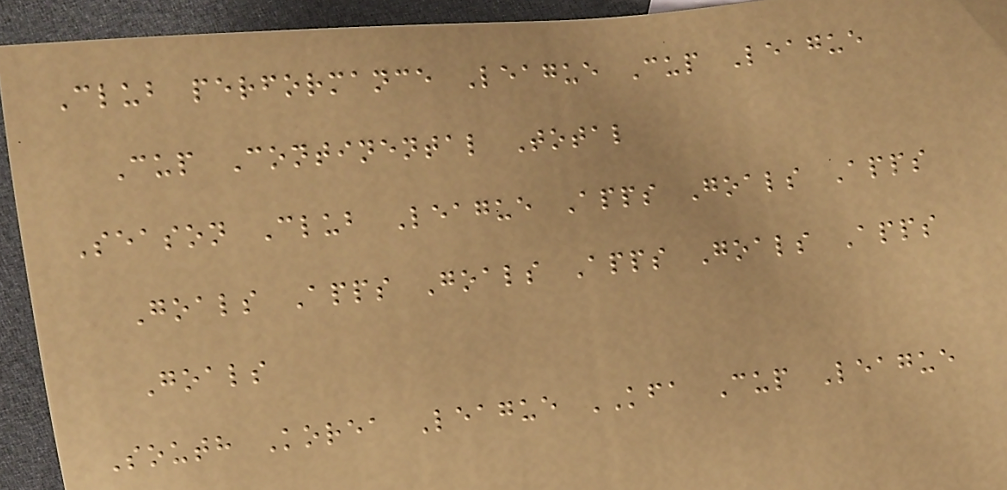Club performance League Cup League
Cup Continental Total
Season Club League Apps Goals Apps
Goals Apps Goals Apps Goals Apps
Goals
South Korea League KFA Cup League
